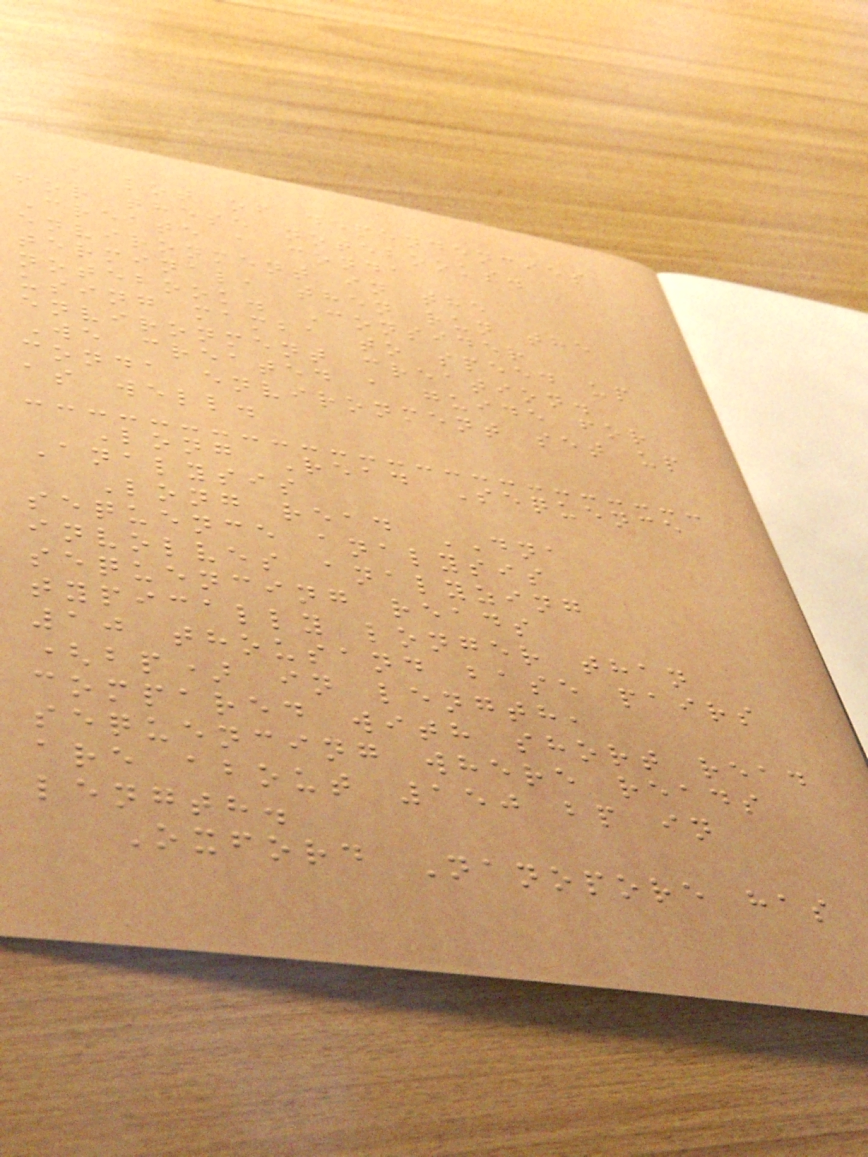a lot of dependencies
for these notebooks.
Create a conda
environment in the
terminal, then run the
notebook. Consider
using mamba to speed up
environment creation.
We created a guide for
conda environment set up
as well.
Long Read Sequence
Analysis
Long read DNA
sequence analysis
involves analyzing
sequencing reads
typically longer than
10 thousand base pairs
(bp) in length,
compared with short read
sequencing where reads
are about 150 bp in
length.
Oxford Nanopore has
